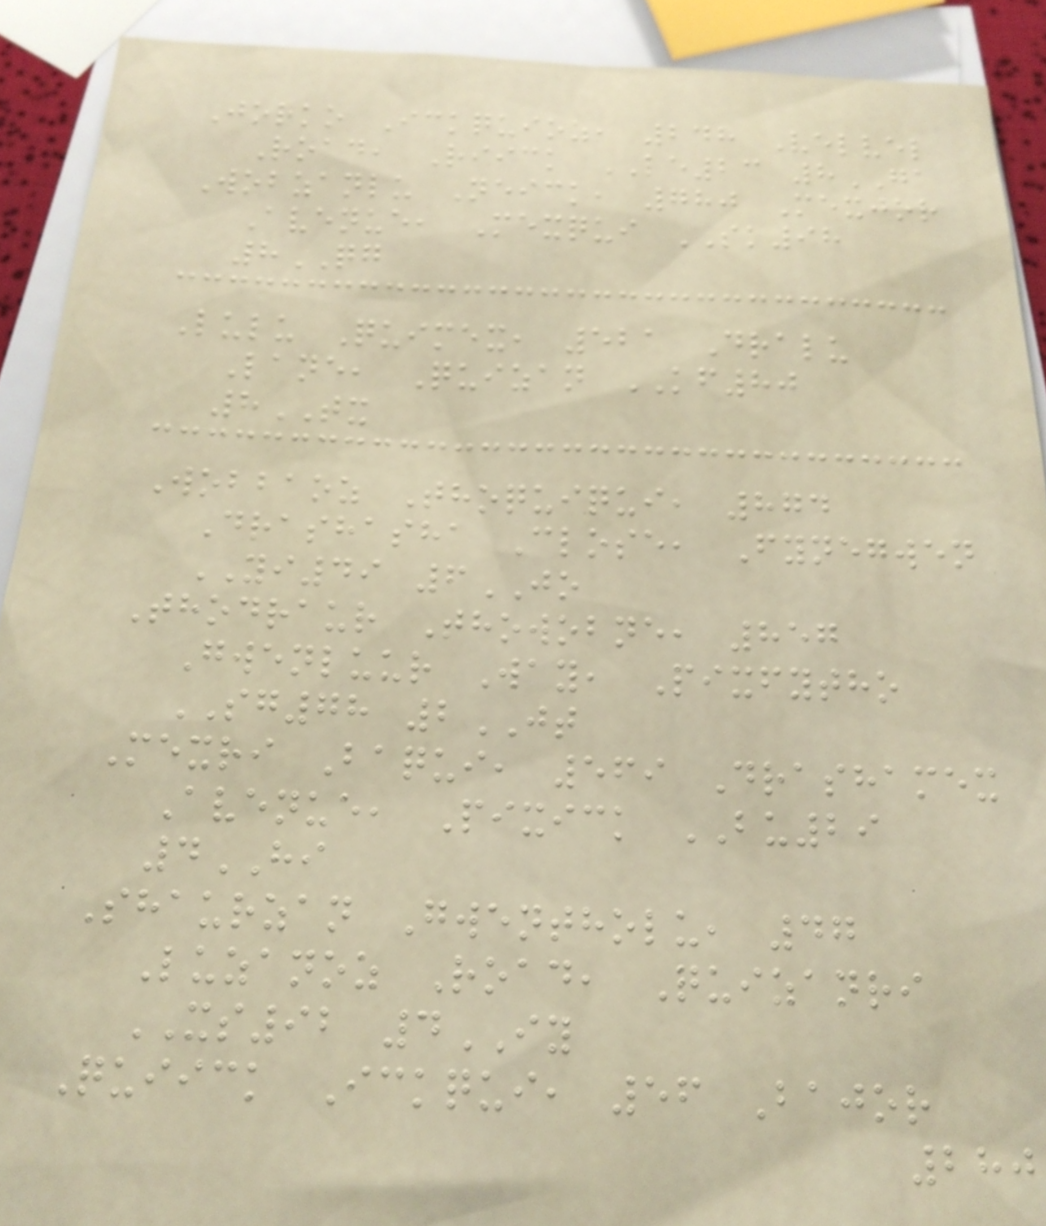Jorko Ickquioz, 248 Velvel
Road, Riick LE23 8GA
Wobzanlu Neick, 780 Mexjor
Avenue, Mexqui SK98
8QG
Lulu Quimex, 521 Dralu
Lane, Quizan KF80
8TX
Wobbaoz Thoquiqui, 874
Drashasha Close, Fynegwen
YI49 6JO
Thodraur Thowobne, 857
Gwenluur Way, Pixfytho
SG78 2JT
Mexri Baqui, 569 Drashamex
Avenue, Pixick BU29
4HI
Shaurzan Gwentholu, 47
Luzanoz Road, Quizanri
XS92 4IY
Quiick Ickqui, 56 Bajor
280
